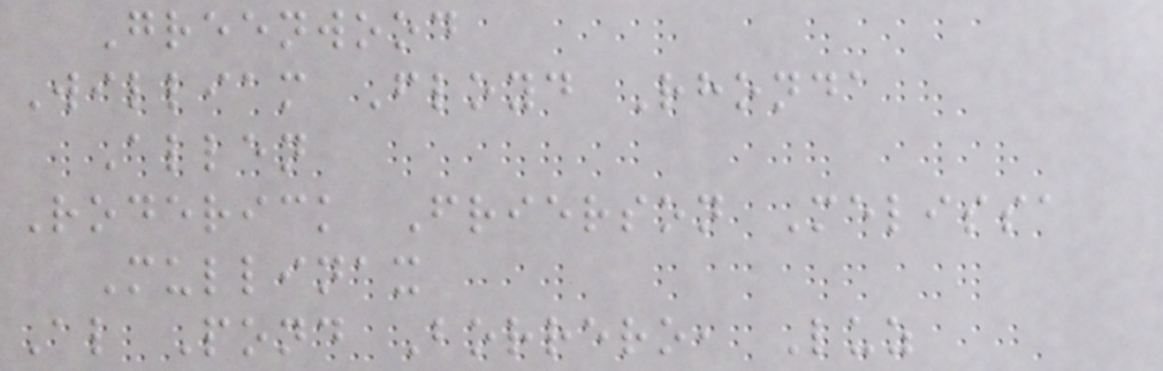Greenwood
William Floyd Rhonda
Allen
Roderick Frierson Melissa
Mullinax
Al Pond Borrero, Luz
